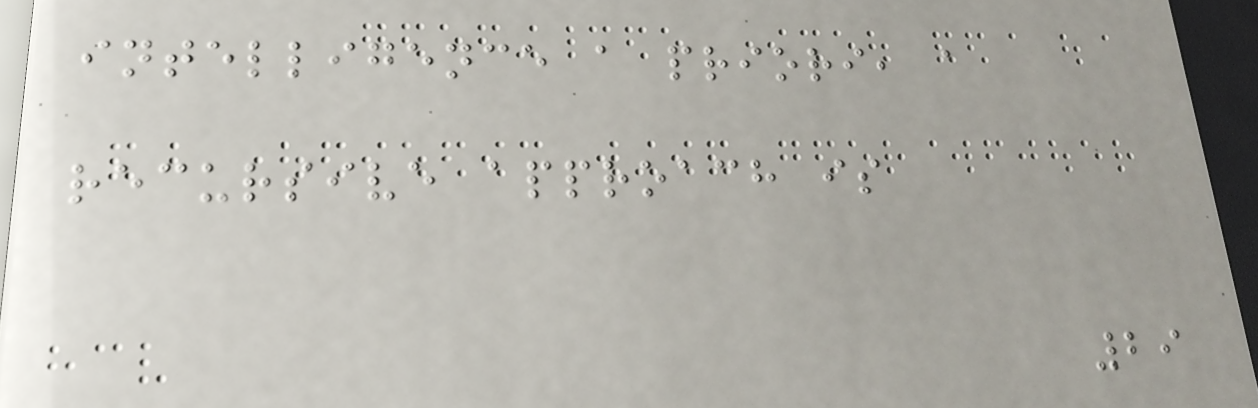intelligence a priori, a
recursive approach is
29
